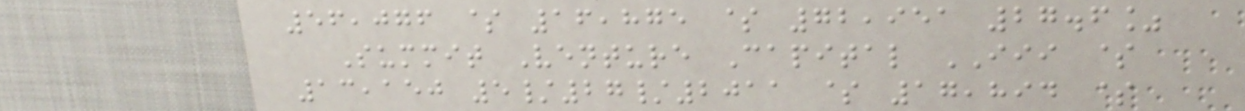56,076 $ 16,875 $ 72,951 27.6%
Summit Venture Capital III $
13,150 5/27/2011 $ 17,894 $
